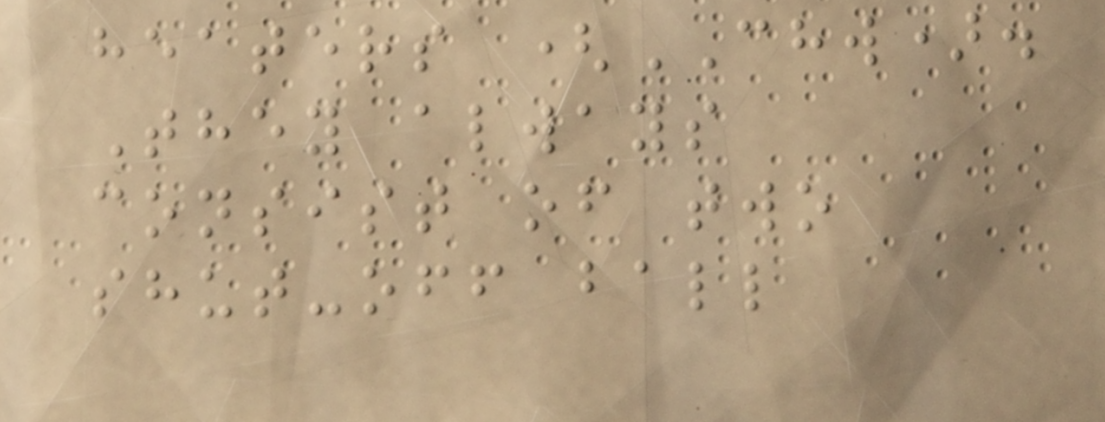heaters (CHW).
They always
consist of two
shut-off ball
